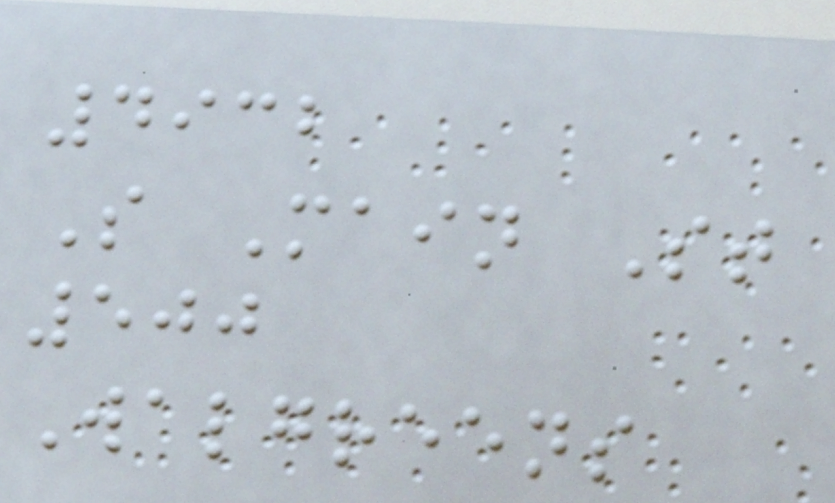4932
S Main St
500
Walgreens
